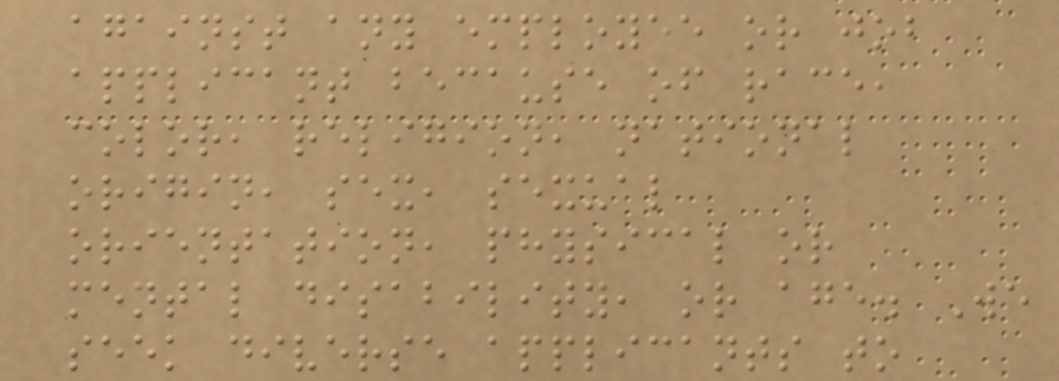against any employee or job
applicant because of race,
color, religion, national
origin, sex, sexual
orientation, physical or
mental disability, or age. We
seek diverse applicants to
